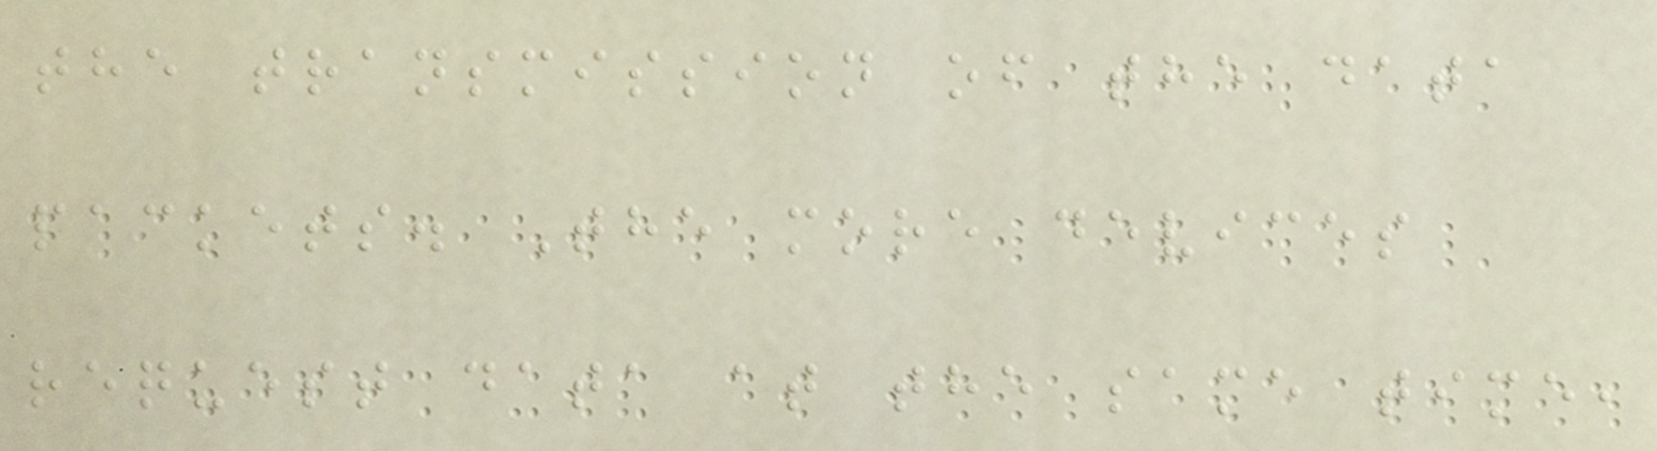the transmission of the data
packets. The more devices
request data at the same time,
